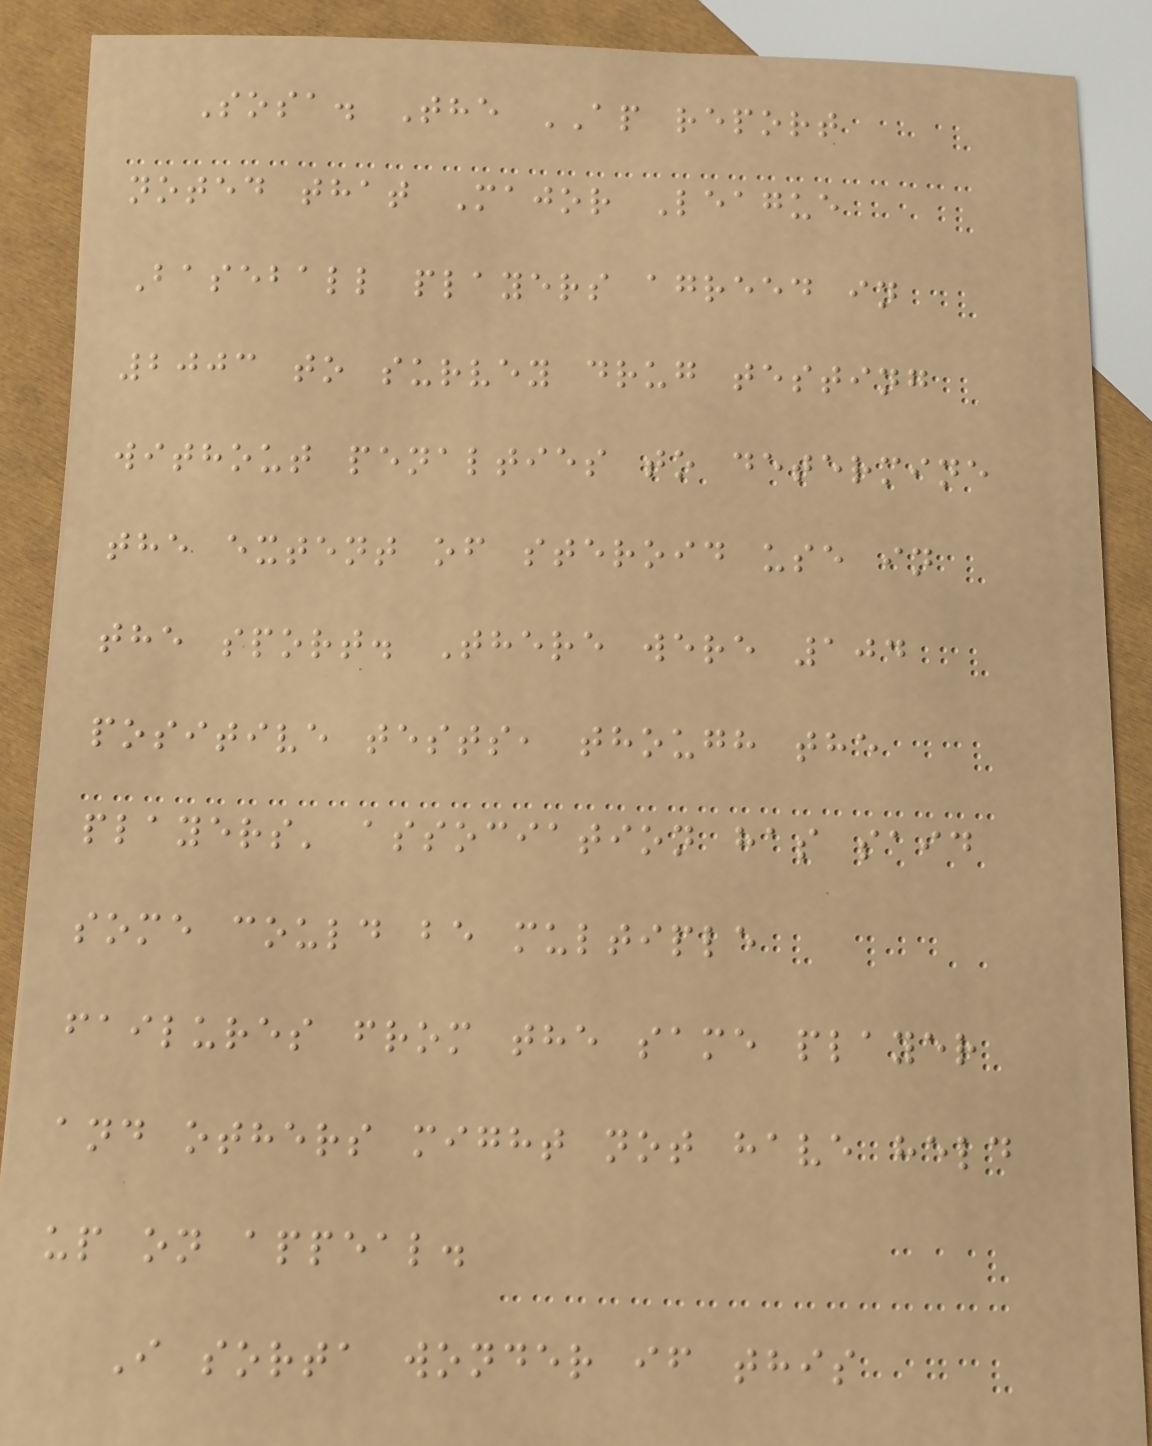Sosa. The AP report
noted that Major League
Baseball players agreed in
2003 to survey drug testing
without penalties to determine
the extent of steroid use in
the sport. There were 104
positive tests, though the
players' association has said
some could be multiple
failures from the same player
and others might not have held
up on appeal.
I sorta wonder if this
